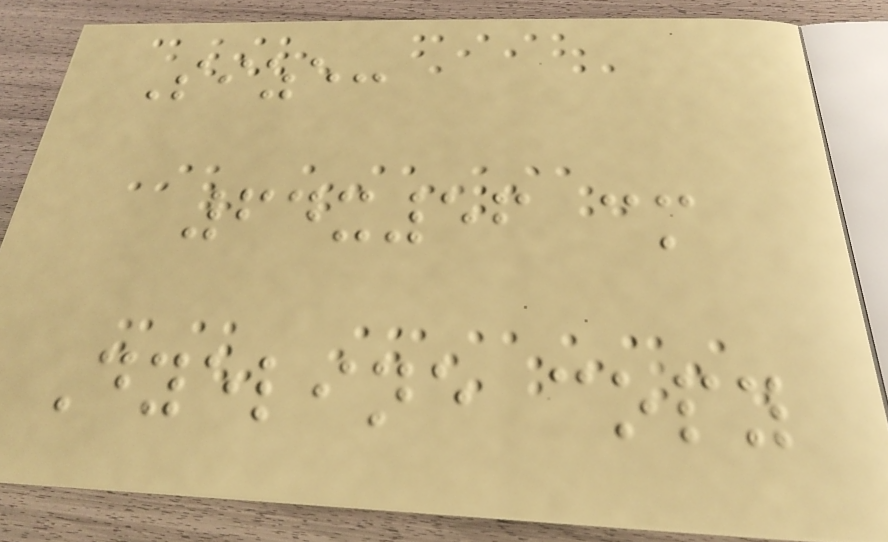Size:
64x56 cm
Dyeline copy
